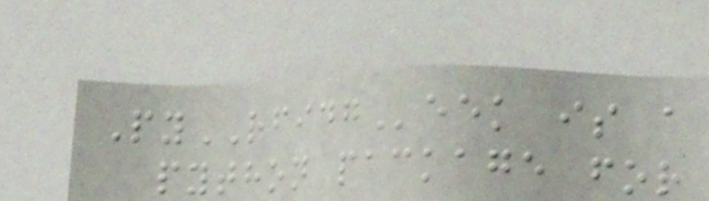PyRFIDGeek is a
python package for
